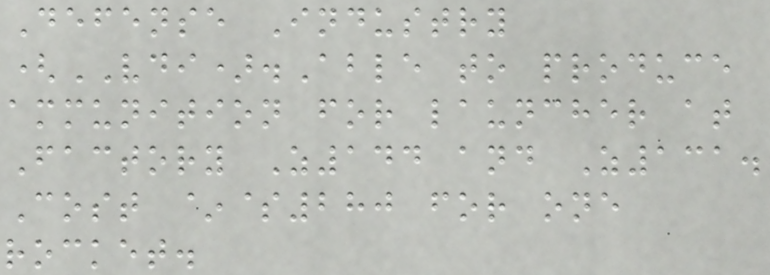Defense Industry
(VDI).Able to produce
ammunition for launcher at
Factory Z144 and Z131.
Cost ~$280 for one
rocket.
